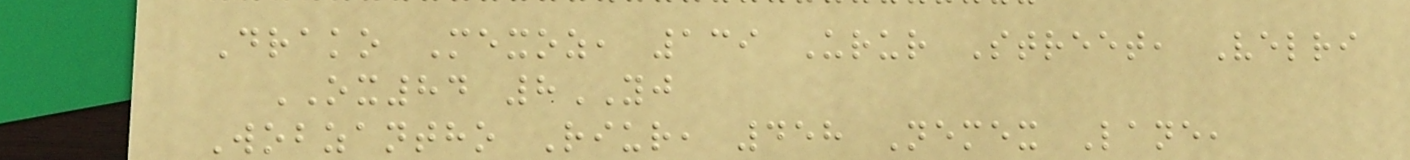Drako Mexoz, 139 Urur Street, Velri
OX84 8YJ
Wobzantho Riur, 458 Nemex Lane,
